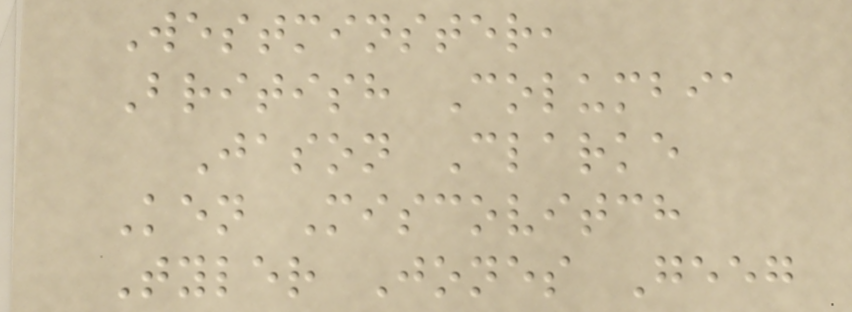Westminster,
British Columbia
Jason Clarke
Ken Miscovitch
Tyler Jones Geeg
